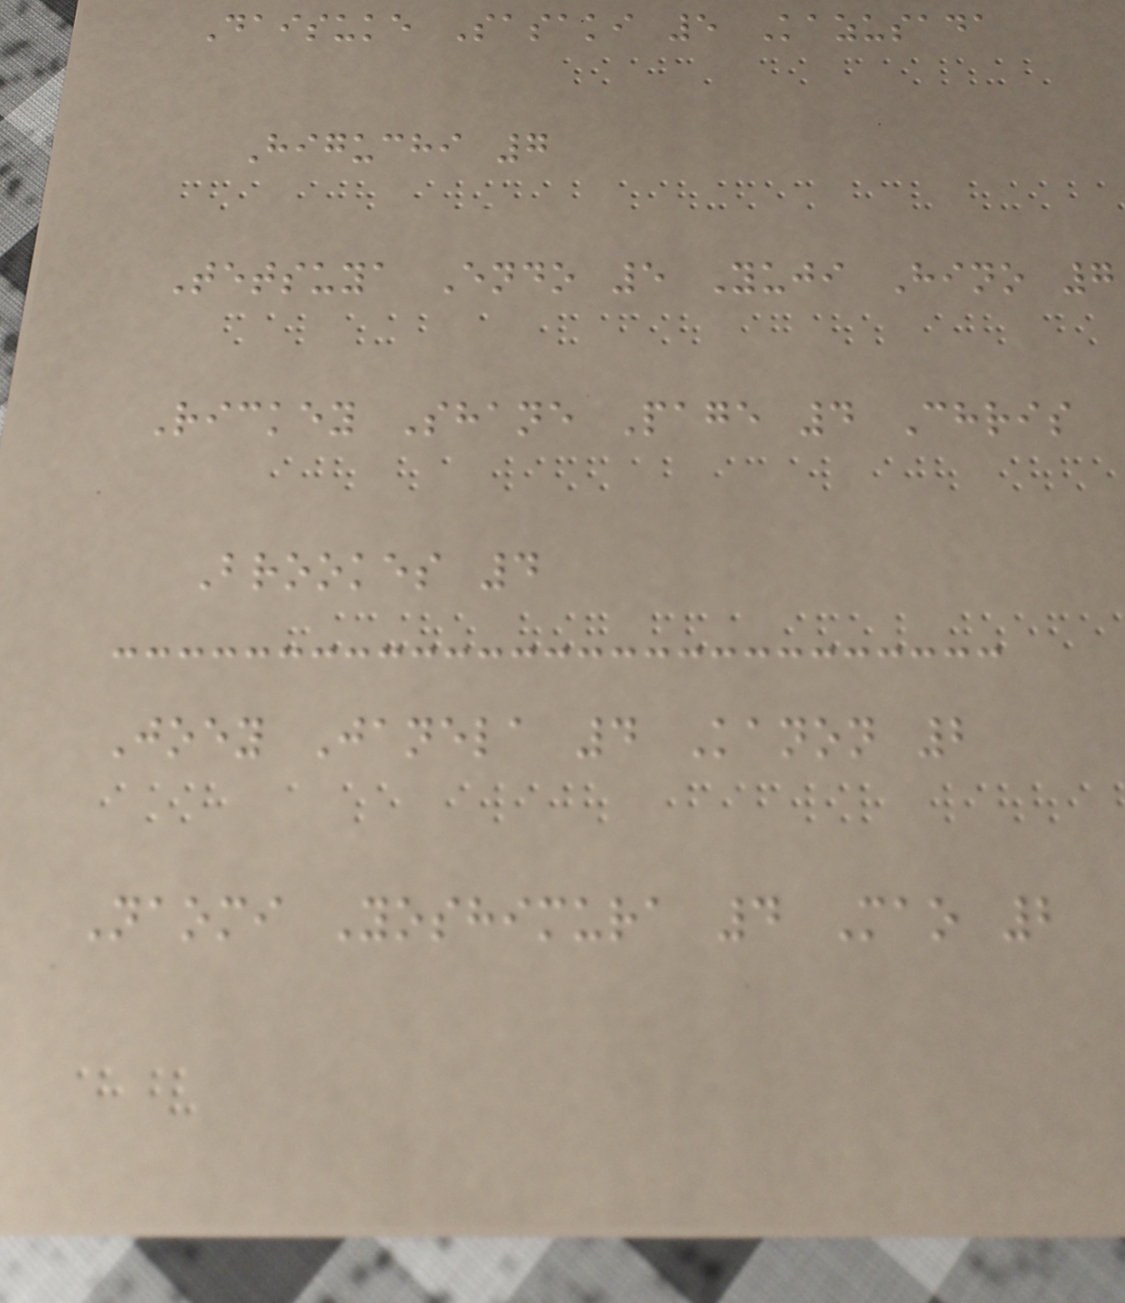Daisuke Sasaki 5 Kazusada
Higuchi 7
Tetsuya Endo 5 Yuji Hino 7
Rickey Shane Page 4 Chris
Brookes 4
Joey Janela 4 Kanon 2
Naomi Yoshimura 4 Mao 2
